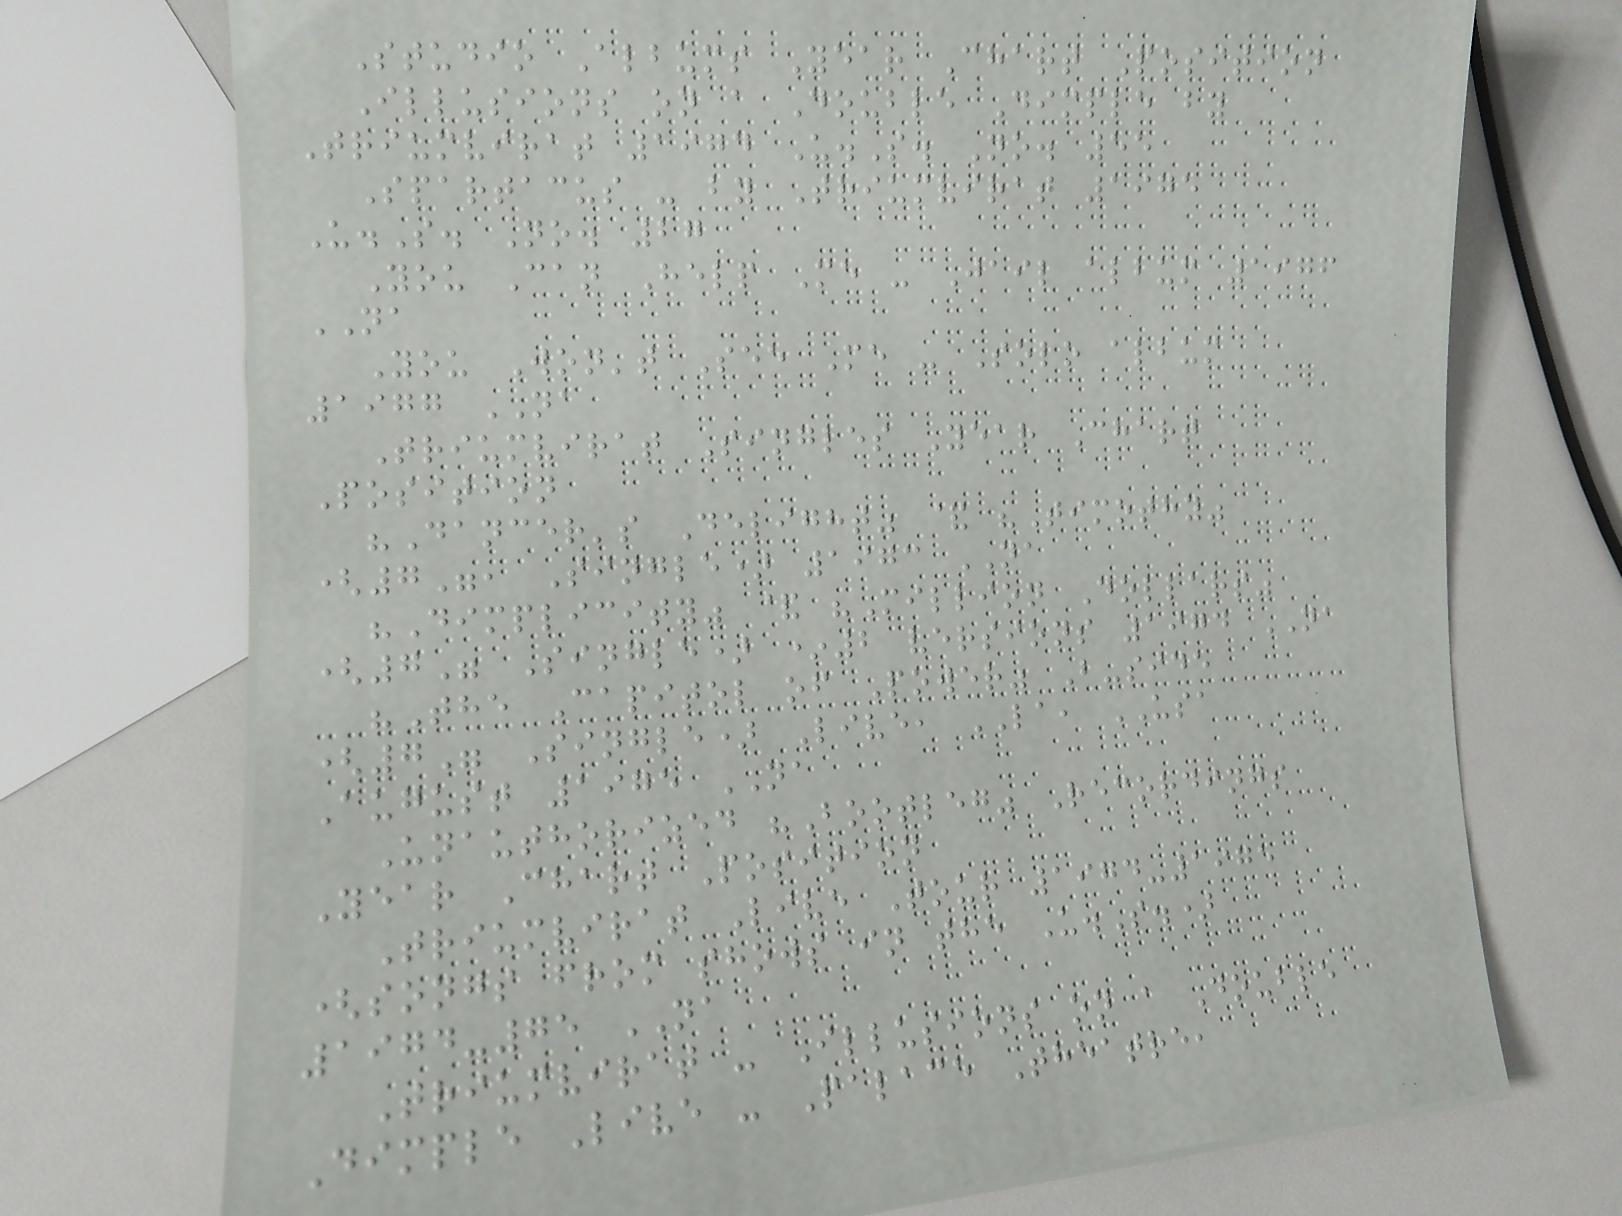Studio Albums Year Chart Position
Illusions on a Double Dimple by
Triumvirat 1974 U.S. No. 55
Spartacus - by Triumvirat 1975
U.S. No. 27
You Can Help Me - Jail album 1976
NA
You Won't See Me - Solo album
1977 NA
Triumvirat Singles Year Chart
Position
"Dancer's Delight" & "Timothy"
(7", Single) 1973 NA
"Dimplicity" & "Million Dollars"
(7" Single) *2 versions 1974 NA
"The Capitol of Power" B-side
(7" Single) Live, LA, USA
August 1975 NA
Unauthorized "Bootleg" Recordings
Year Chart Position
Triumvirat Live Tour 1974-1975
(songs from shows in the U.S.)
1974-75 NA
Triumvirat - Illusions on a Double
Dimple Live - Palace Theatre,
